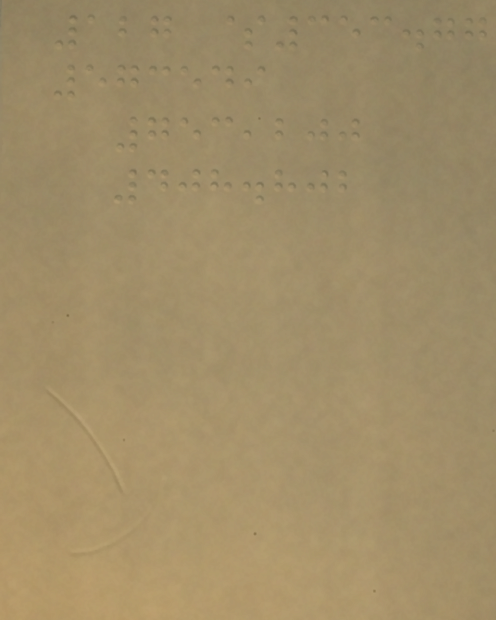127 $353.77
573549
753,200
408.802
